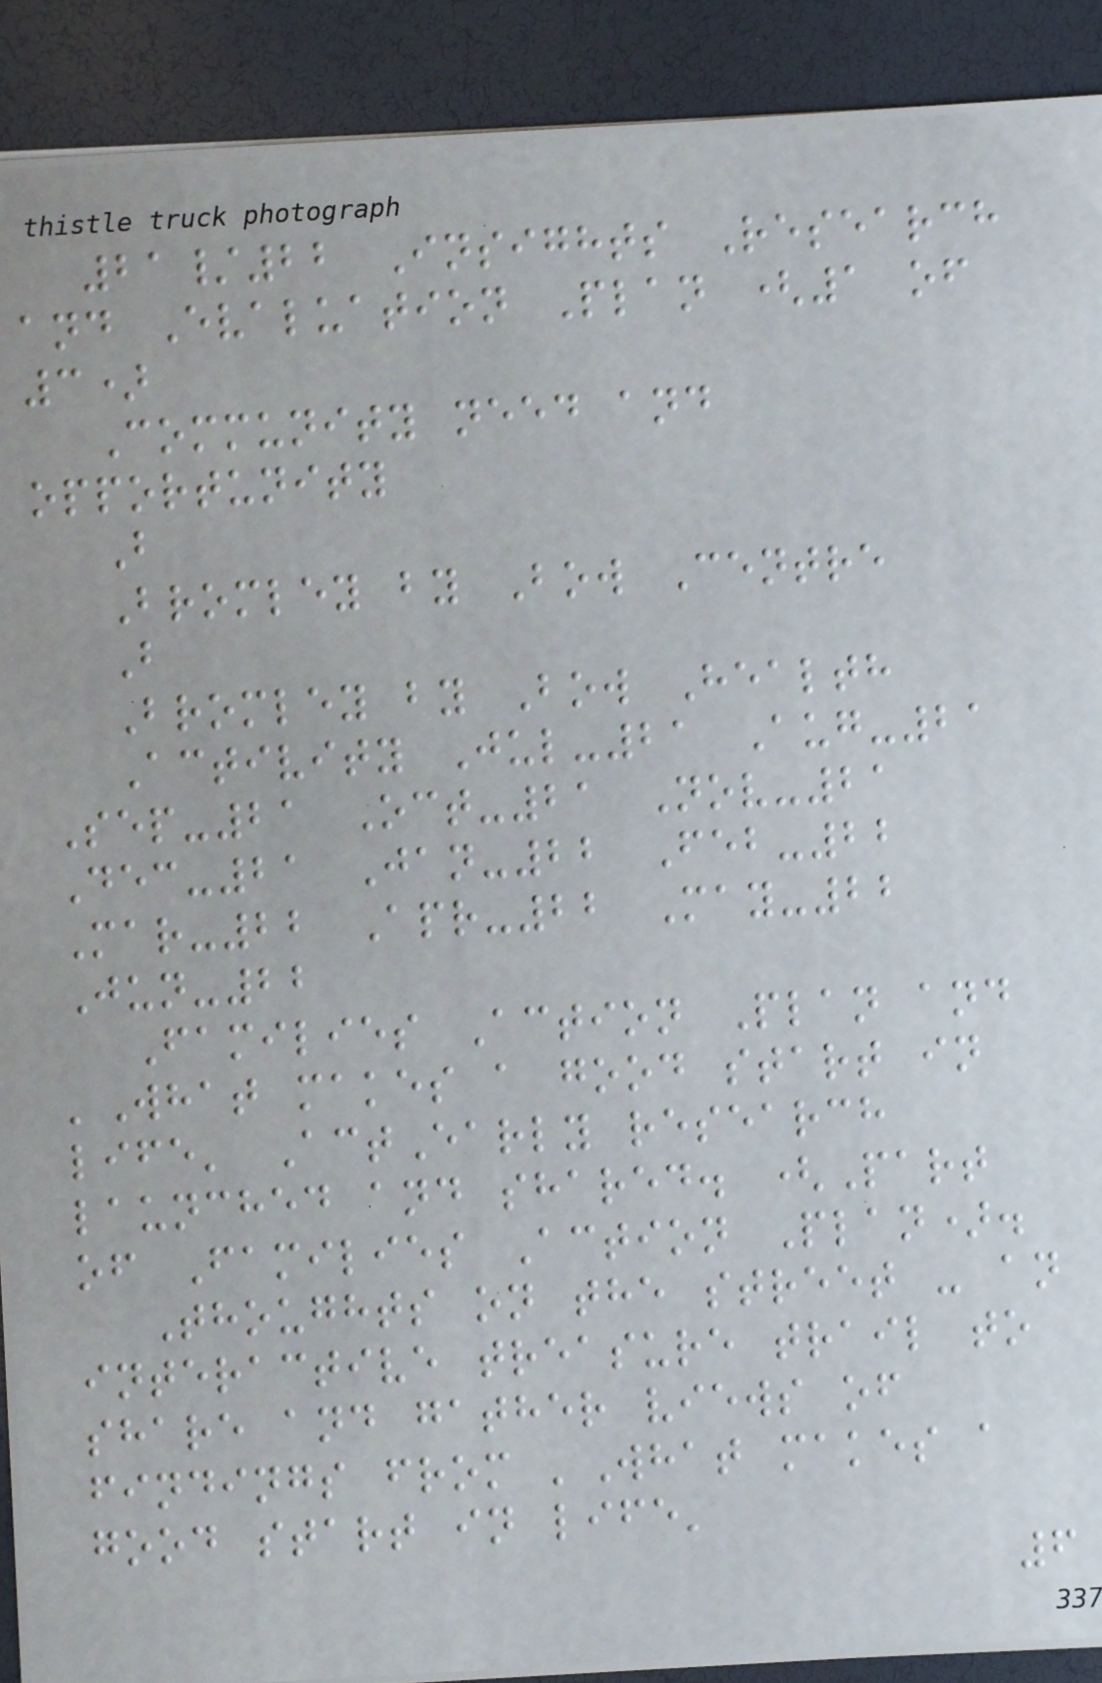21/22 Insights Research
and Evaluation Plan (1 of
3)
Community need and
opportunity
B
Bromley by Bow Centre
B
Bromley by Bow Health
Activity Jul-21 Aug-21
Sep-21 Oct-21 Nov-21
Dec-21 Jan-22 Feb-22
Mar-22 Apr-22 May-22
Jun-22
Families Action Plan and
'What makes a good start in
life' ActEarly research
launched and shared. (Part
of Families Action Plan).
Thoughts on the street - an
interactive treasure trail to
share and gather views of
findings from 'What makes a
good start in life'
6
